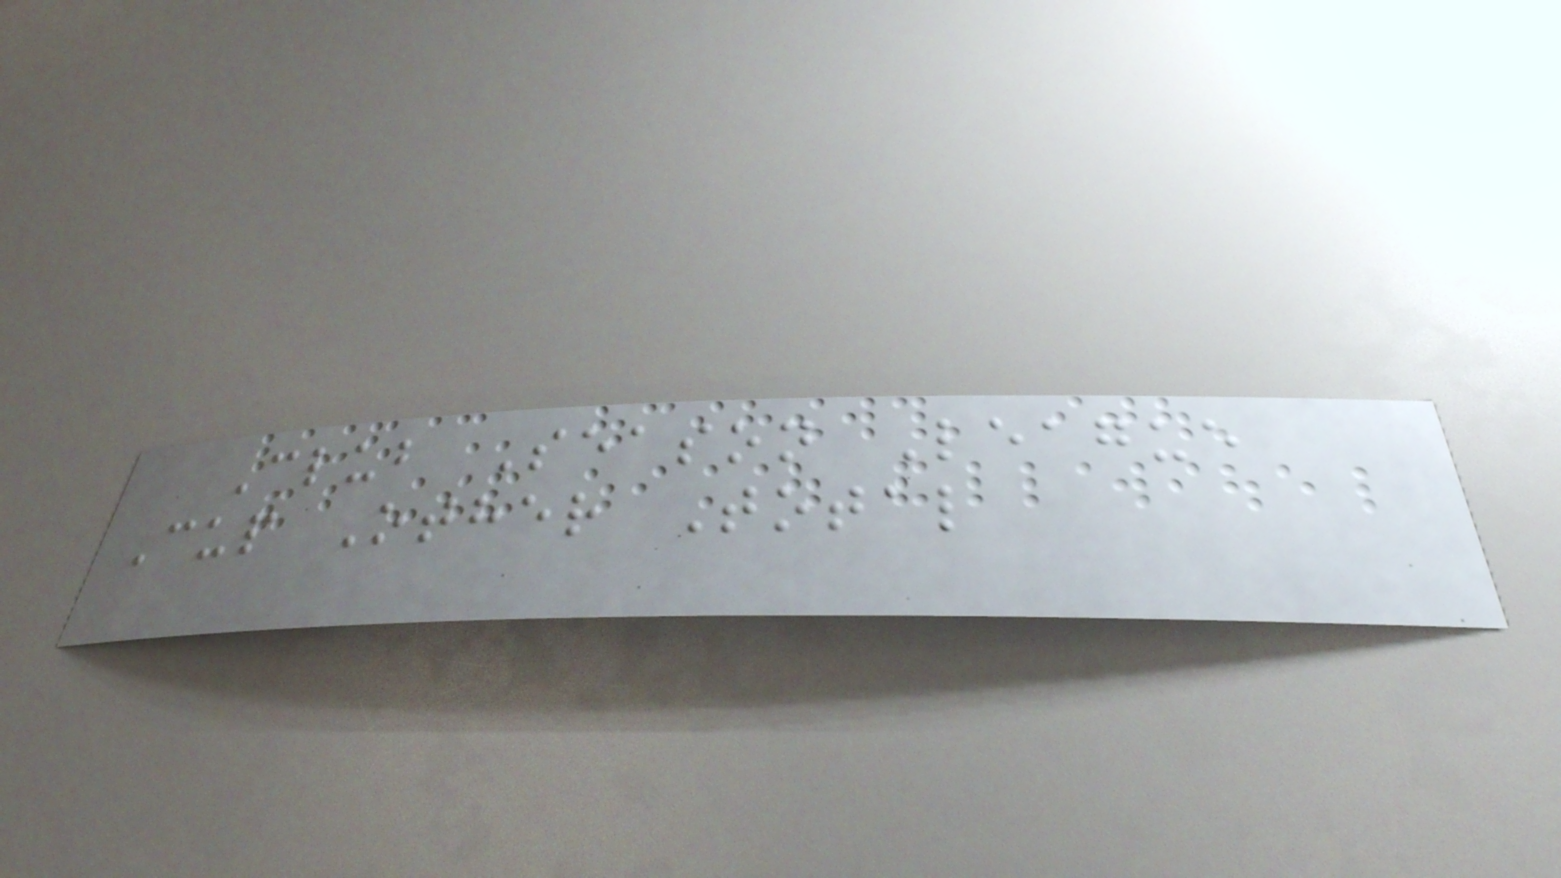Club Season League
Cup Other Total
